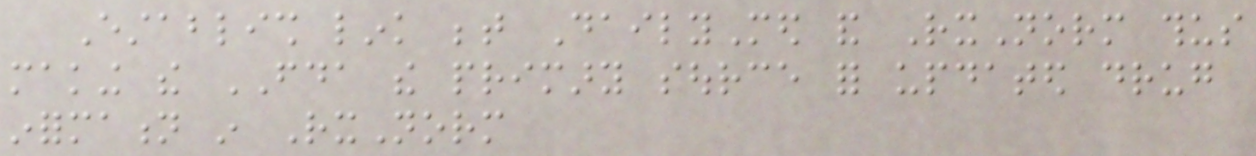Establish link between DailyMed and RxNorm thus
making the FDA the primary source for updated drug
information in RxNorm
